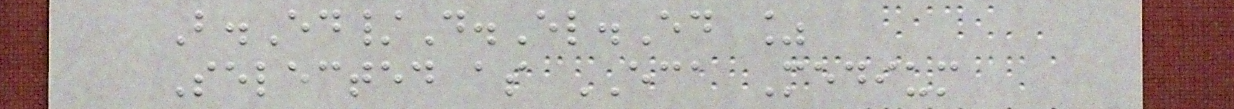B.Ed/D.El.Ed %
Selected as ECA Medium
